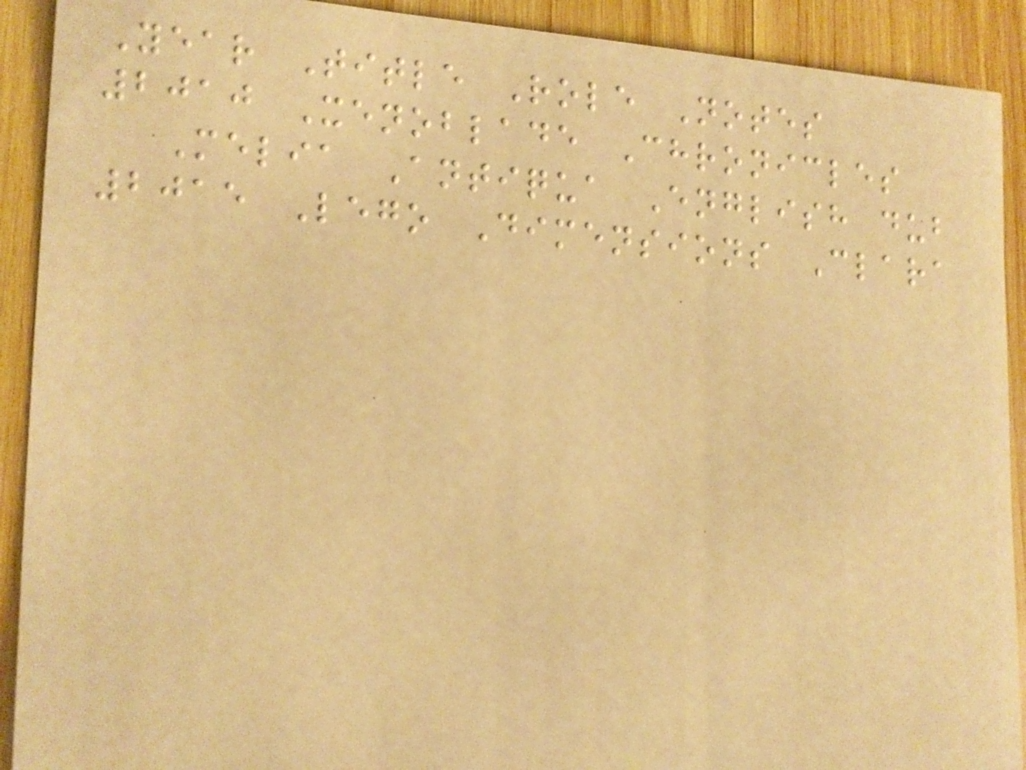Year Title Role Notes
2010 Xenoblade Chronicles
Melia Antiqua English dub
2015 Lego Dimensions Clara
